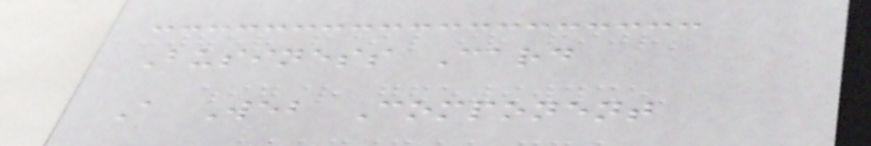Business Card
A Web Component
